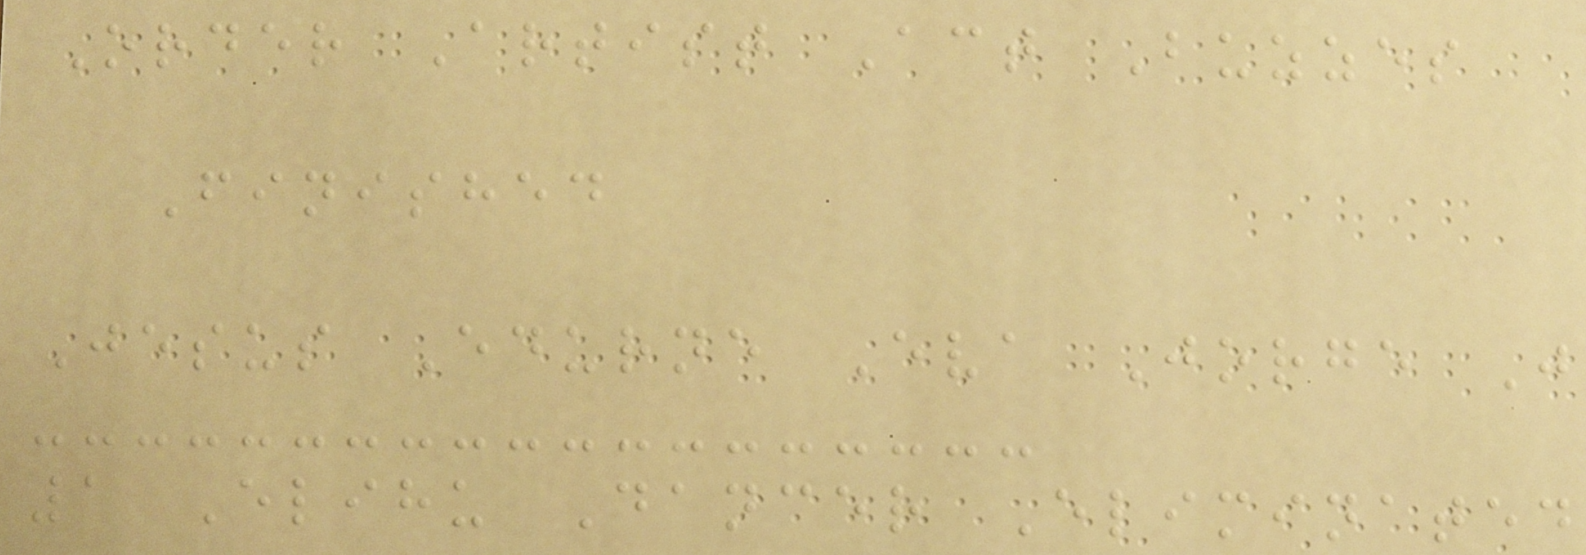Order Artist Act Buzzes
Finished
Jesus Edurne Eva Jorge J
1 Elihu Dancer Eliminated
